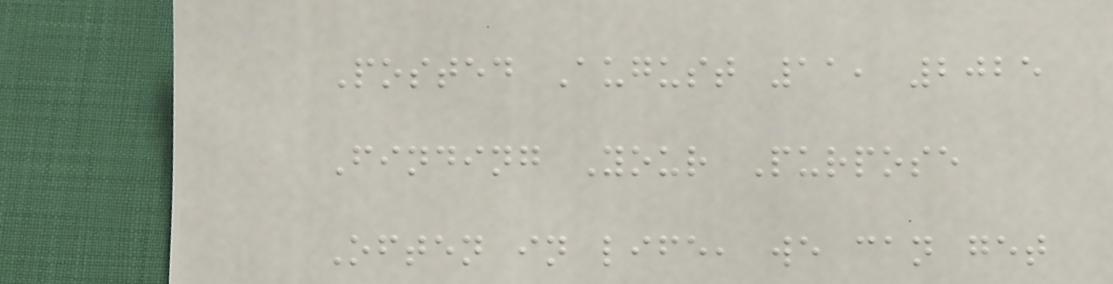Posted August 11, 2025
Finding Your Purpose
Often in life, we can get
